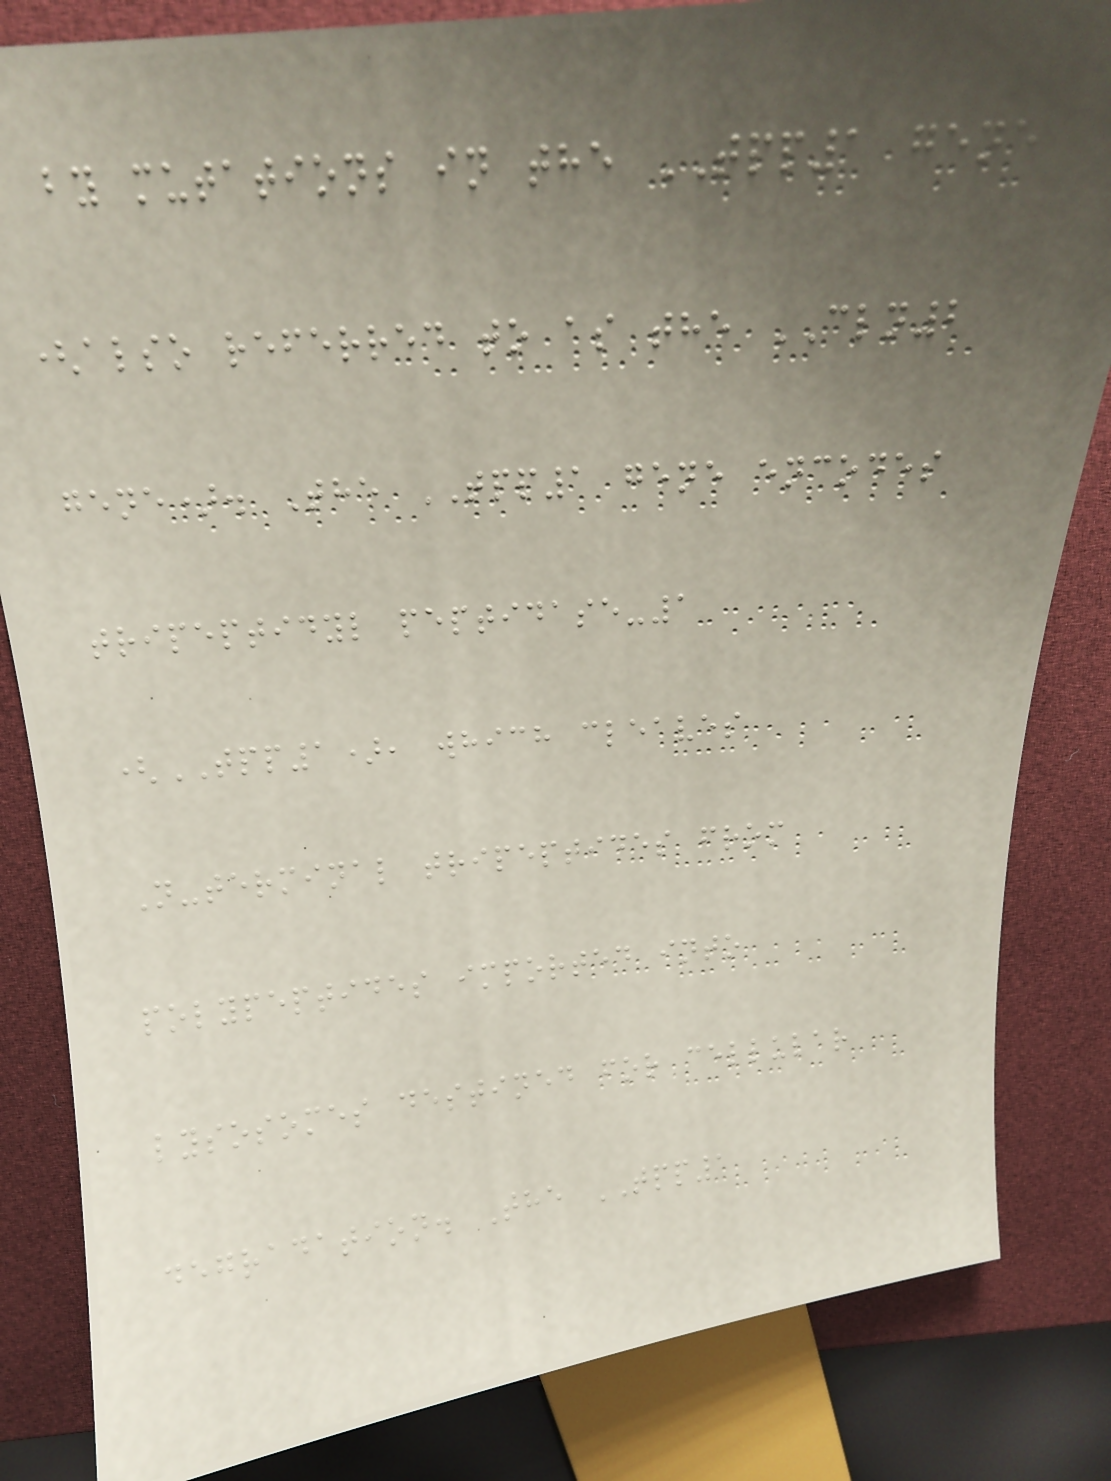by mutations in the TPP1 gene
(also referred to as the CLN2
gene). The TPP1 gene encodes
tripeptidyl peptidase-1
(TPP1), which cleaves
N-terminal tripeptides from
polypeptides imported into
lysosomes destined for cellular
degradation. The TPP1
